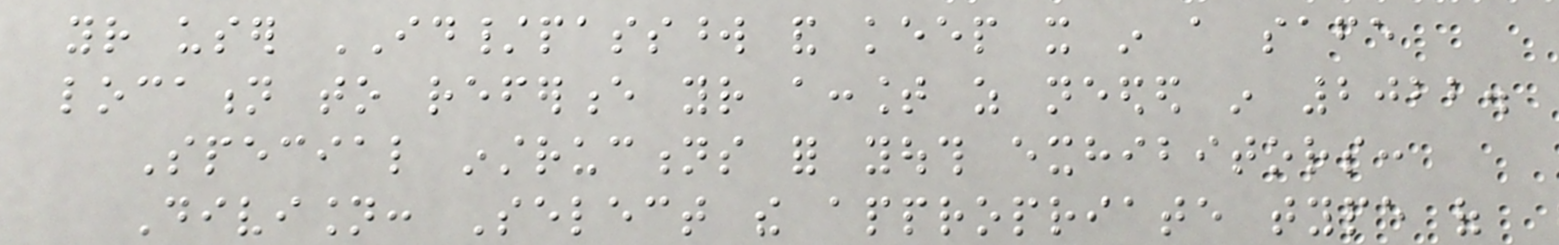your user ID/password and keep it in a safe
location to reference your account as needed in 2022.
Special instructions for youth exhibitors:
Division: Select the appropriate type of
